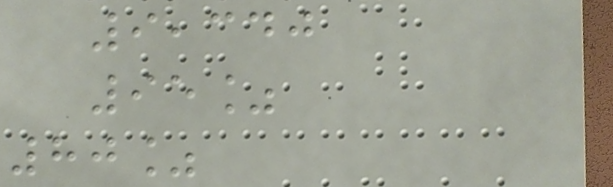9,340
95%
80%
